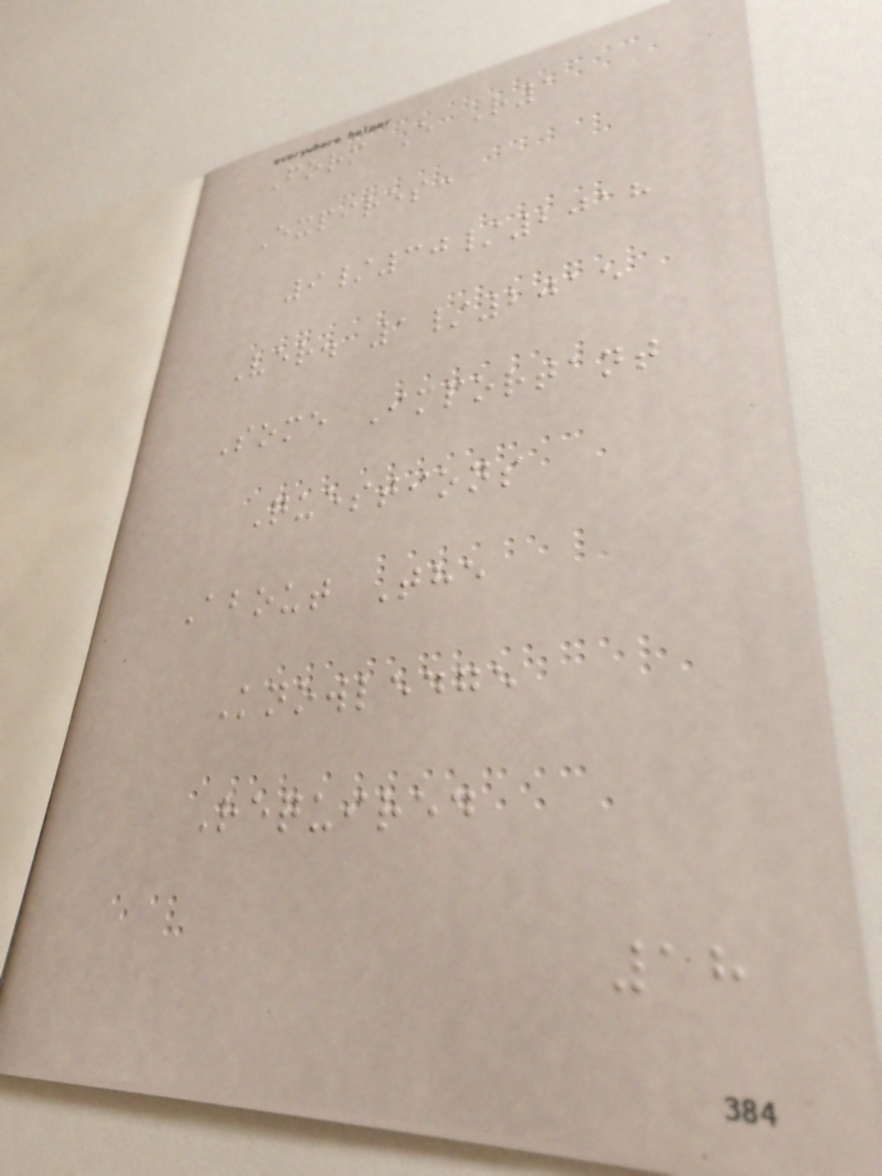Form E R1
Expires:
9/30/2018
Ver. 1/2015
Some Important
Questions
About The
Knowledge
Required
18
